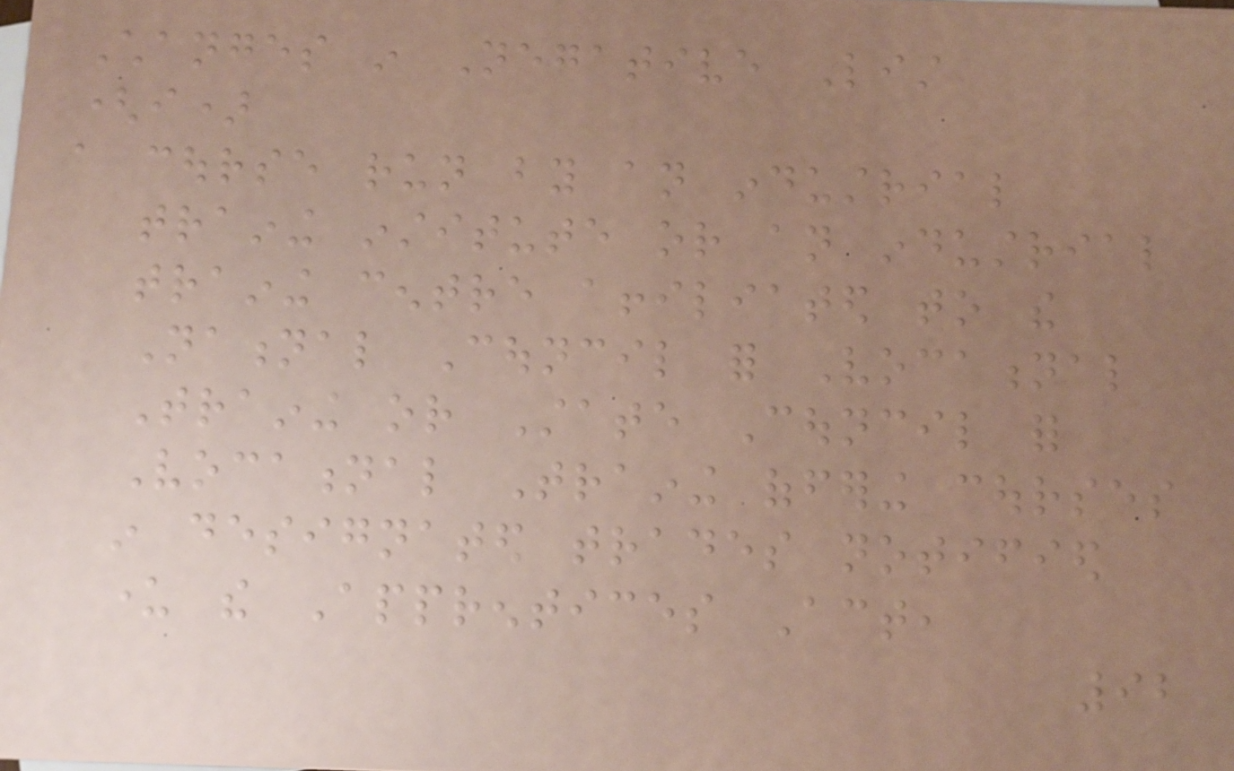Changes in Negative List
(i)
a course run by an industrial
training institute or an industrial
training centre affiliated to the
National Council for Vocational
Training or State Council for
Vocational Training offering courses
in designated trades notified
under the Apprentices Act,
92
